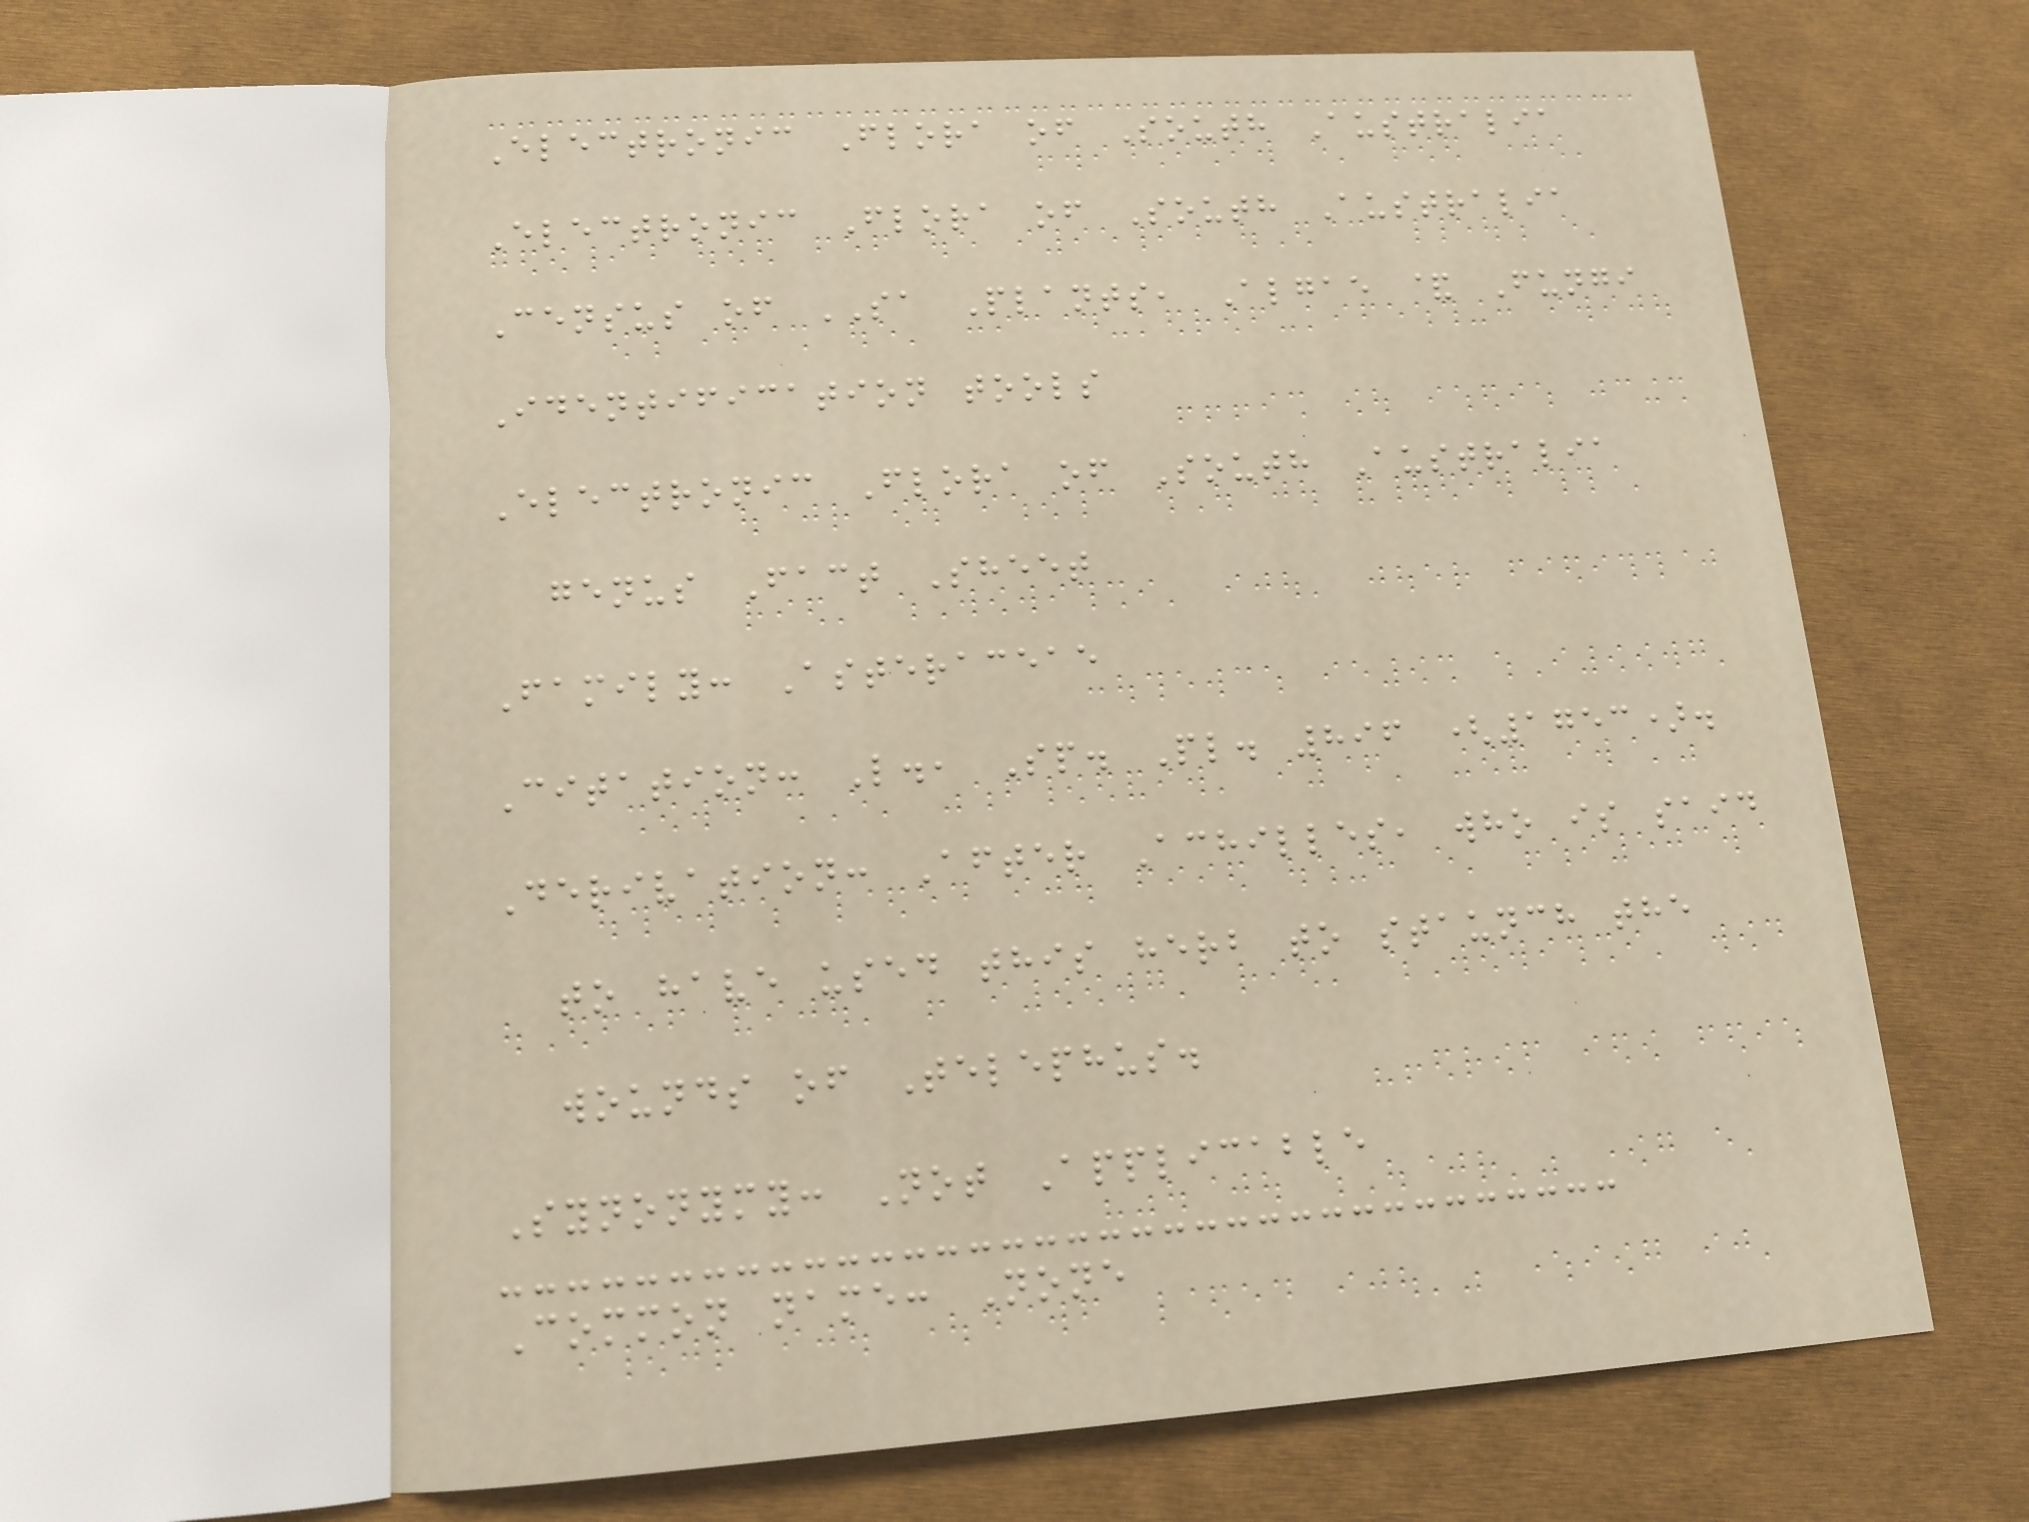Electronic Flora of South Australia
Electronic Flora of South Australia
Census of SA Plants, Algae & Fungi
Identification tools
Electronic Flora of South Australia
genus Fact Sheet
Family: Asteraceae
Citation: L., Sp. Pl. 896 (1753).
Derivation: After Achilles, who is said
to have used this herb to staunch the
wounds of Telephus.
Synonymy: Not Applicable
Common name: None
